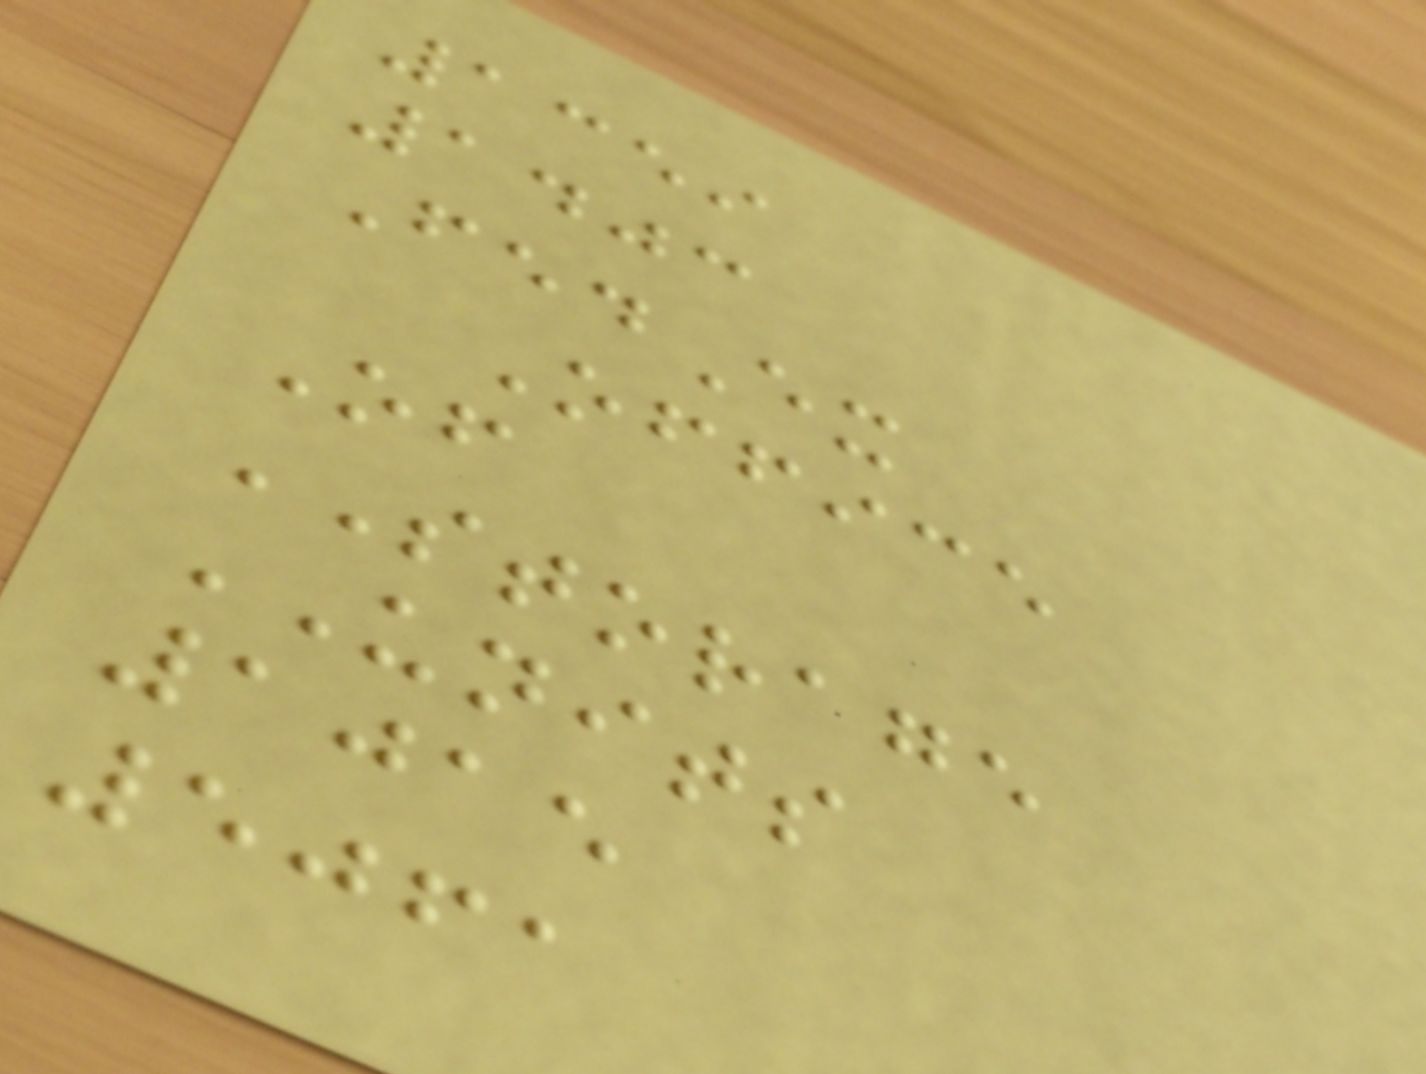1359
1403
FedEx
Office
Of
STORAGE
UNITS
1015
5061
